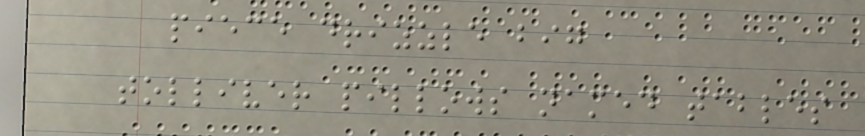piece drizzle big
tolliver pillows named tables
